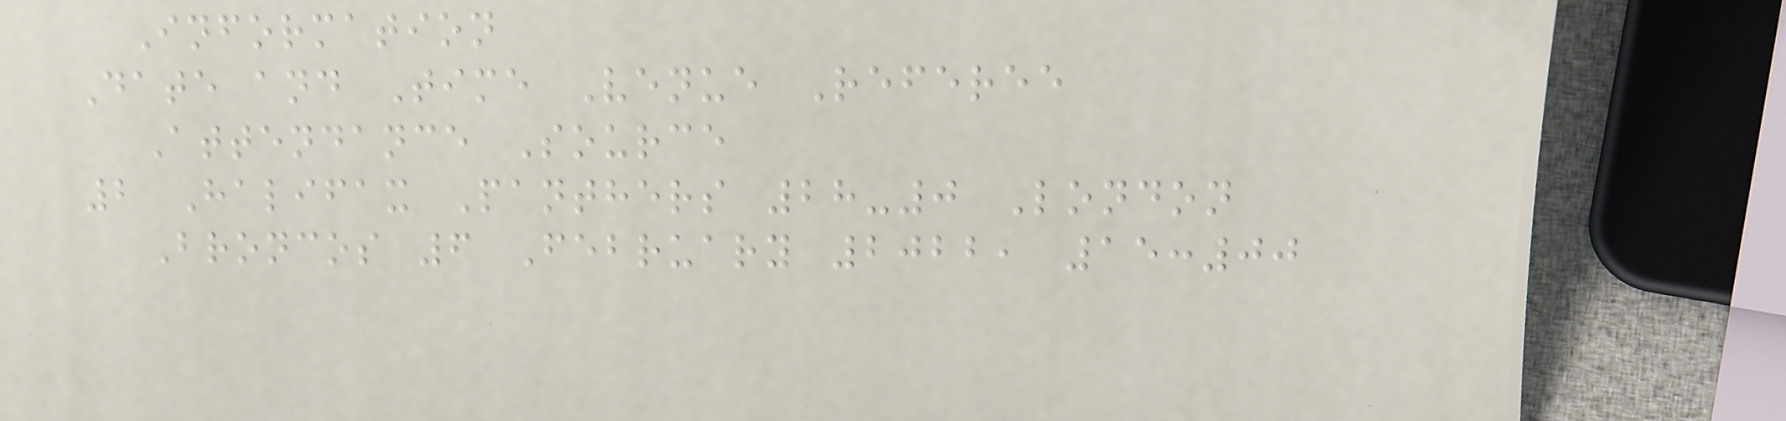Information
Date and Time Venue Referee
Attendance Source
2 Halifax Panthers 28-0 London
Broncos 6 February 2022, 15:00
